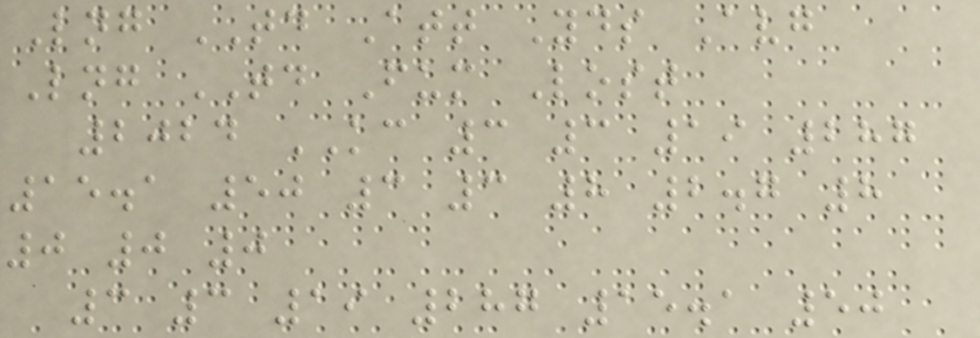Lng TD Att Yds Avg
Lng TD Fum Lost
2024 KC 3 3 19 287
15.1 50 3 3 8 2.7 8
0 0 0
3 3 19 287 15.1 50
